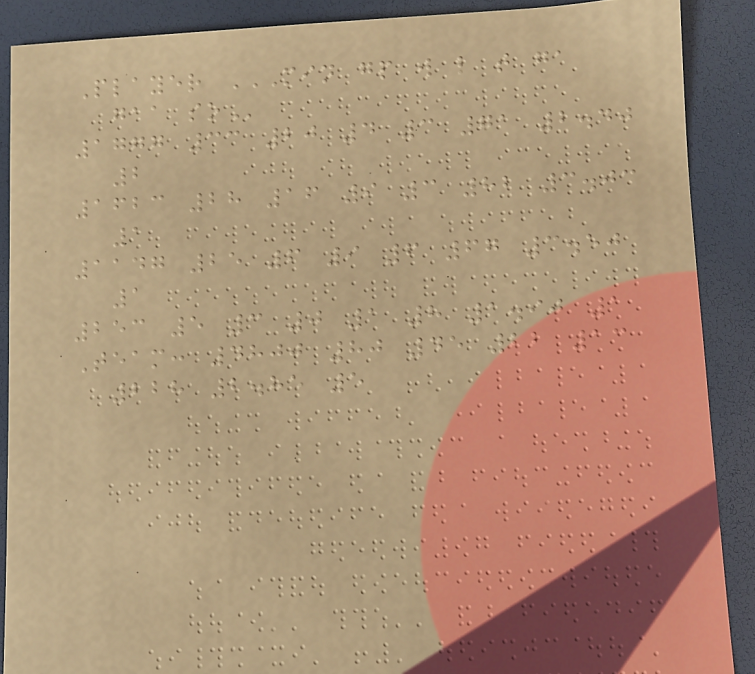Player MIN GP W L T GA
GAA SO
1777 33 20 4 3 71 2.40
2
1623 28 16 9 3 82 3.03
1
1147 25 6 9 6 67 3.50
1
253 5 3 0 1 8 1.90 1
Team: 4800 80 45 22 13
228 2.85 5
